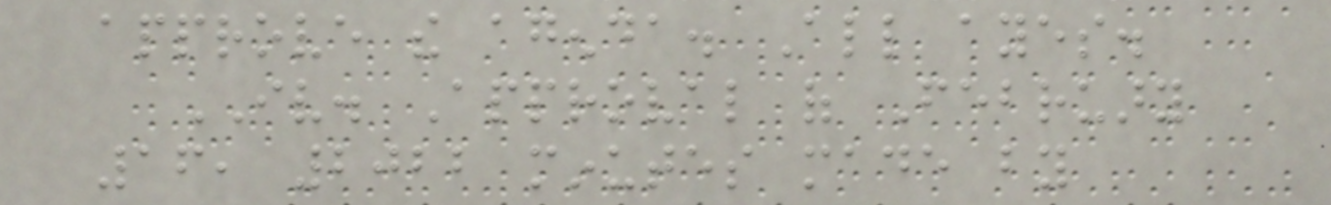approve the agenda. All ayes.
IV. Approval of February
16, 2022 minutes made by
